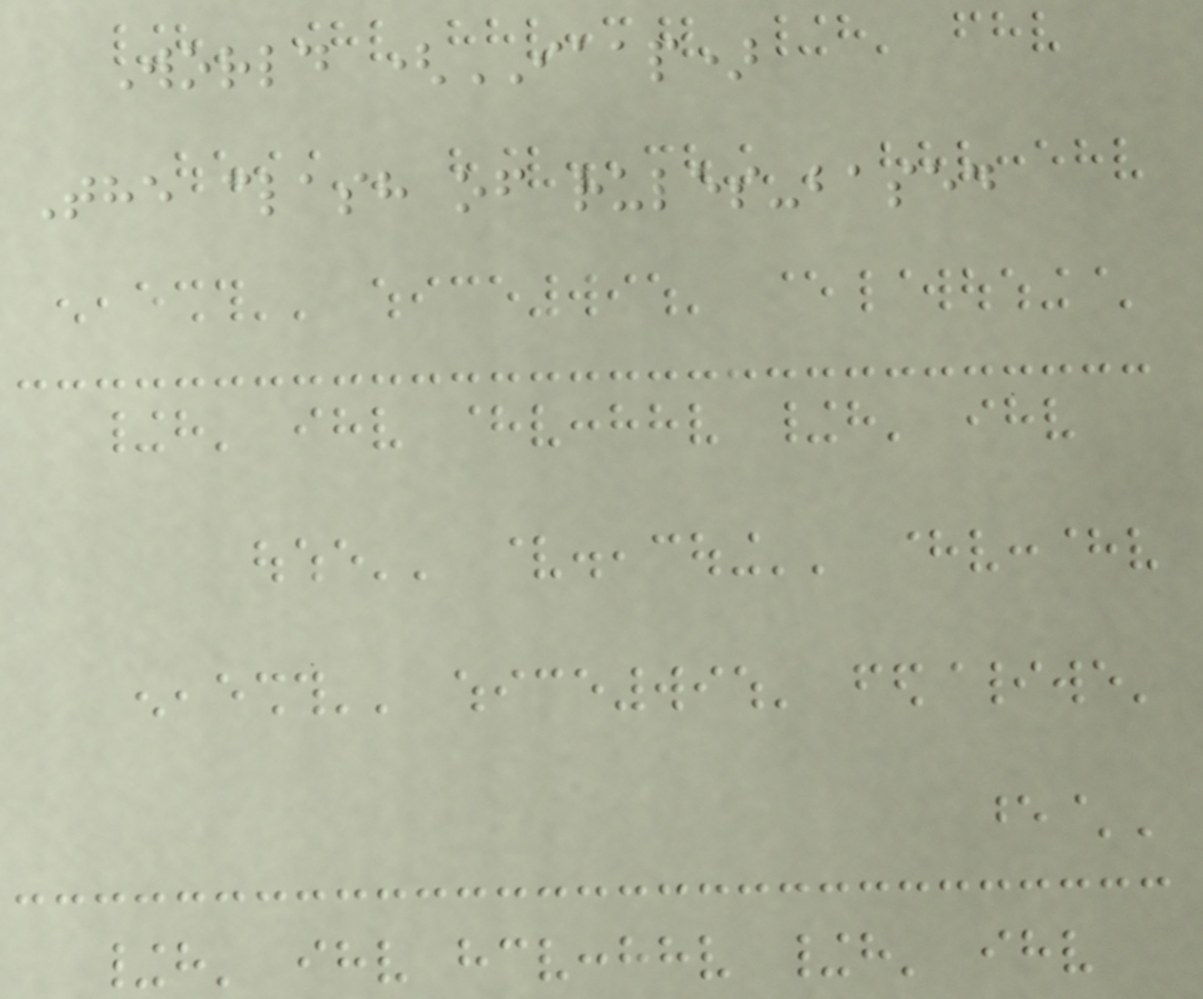World (IAAP)
The clash of rules-based
